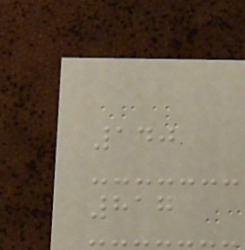140
817
